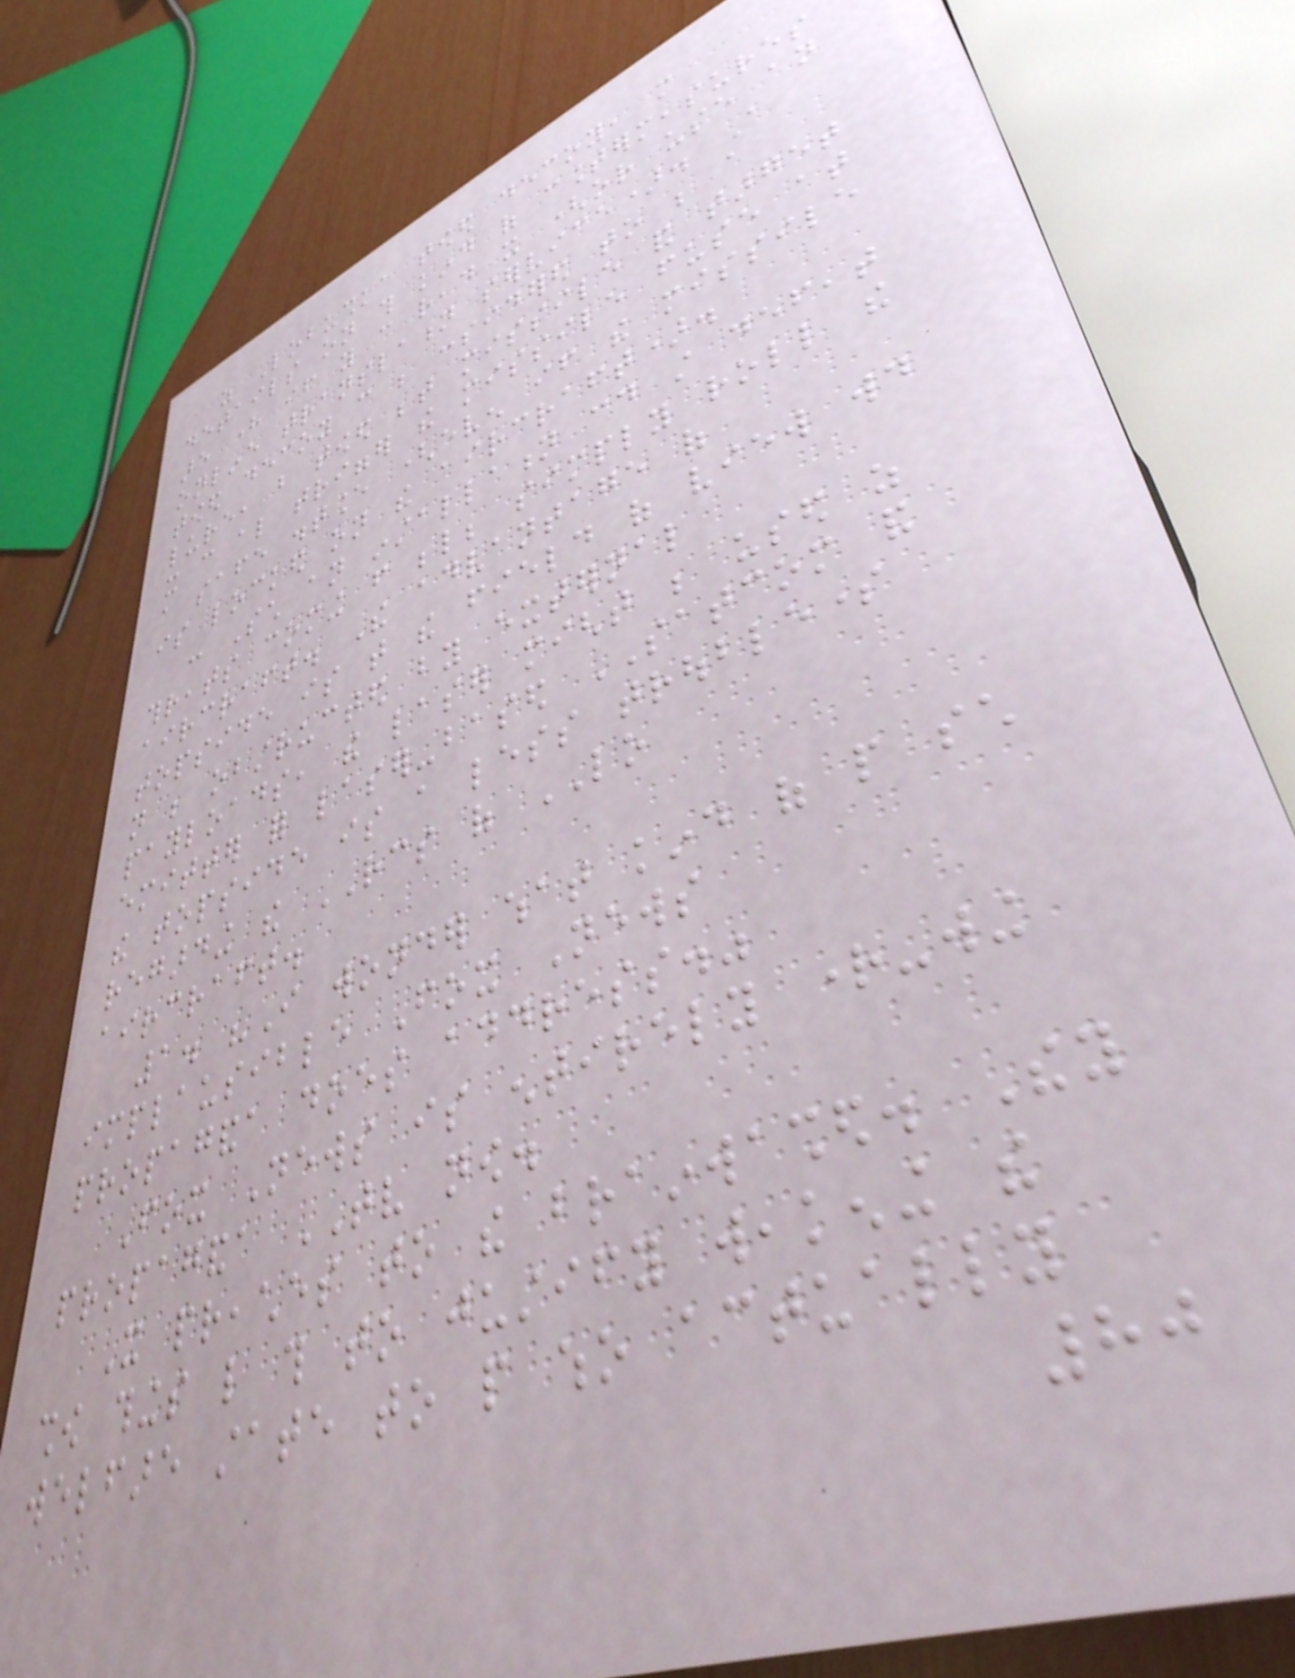as Lobushka towed decoy, more
details on this kind of countermeasures
are here if you can read it (or use an
online translation service). A
towed decoy can be considered to be a
lure, but towed between missile and target
it can also trigger the missile fuse at
a safe distance (even if the missile
is locked on the aircraft).
: Such an installation could still defeat
threats coming from below; simply roll the
aircraft. The advantage of
topside is that the field of view would
not be obstructed by external
payloads, the laser might be used as
emitter for laser-based SATCOM and
the topside is a less troublesome
regarding the RCS of LO
aircraft.
1. "I wonder what kind of people such
implausible Fox News
propaganda does address."
Fox News is entirely right-wing
propaganda TV now.
It preaches to the brainwashed. They
show things like this to justify weakening the
welfare state to people who actually
80
